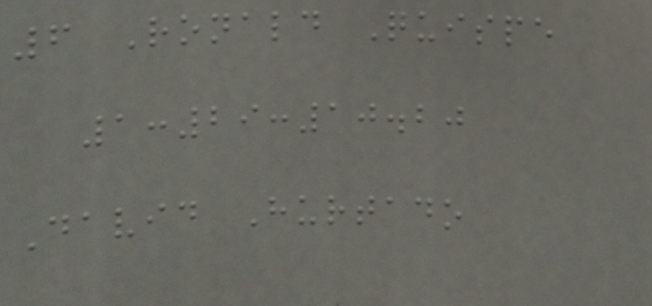6 Ronald Quispe
1:29:10.20
David Hurtado
